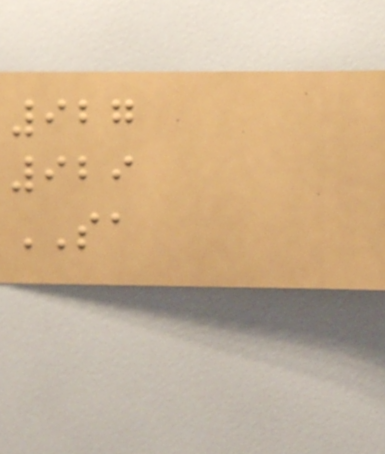927
929
SA
